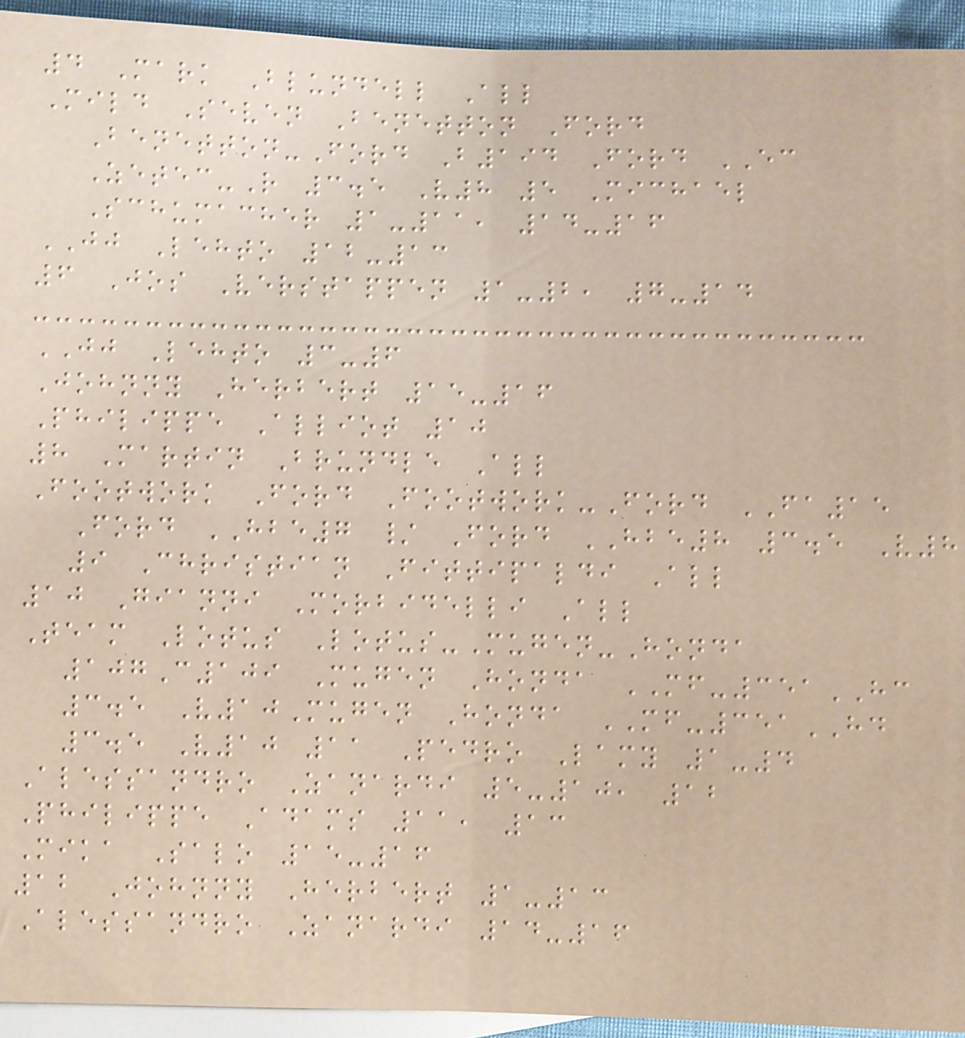4 Mark Blundell All
Mild Seven Benetton Ford
Benetton-Ford B194 Ford EC
Zetec-R 3.5 V8 5 Michael
Schumacher 1-11, 14-16
JJ Lehto 12-13
6 Jos Verstappen 1-2, 7-14
JJ Lehto 3-6
Johnny Herbert 15-16
Philippe Alliot 10
8 Martin Brundle All
Footwork Ford Footwork-Ford FA15
Ford HBE7 / Ford HBE8 3.5 V8
9 Christian Fittipaldi All
10 Gianni Morbidelli All
Team Lotus Lotus-Mugen-Honda
107C109 Mugen Honda MF-351HC
3.5 V10Mugen Honda MF-351HD
3.5 V10 11 Pedro Lamy 1-4
Alessandro Zanardi 5-10, 12
Philippe Adams 11, 13
Mika Salo 15-16
12 Johnny Herbert 1-13
Alessandro Zanardi 14-16
